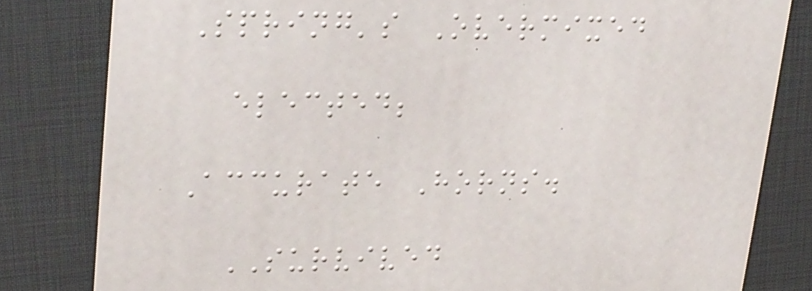Spring's Overmixed
elected;
Accurate Horns.
SURVIVED
